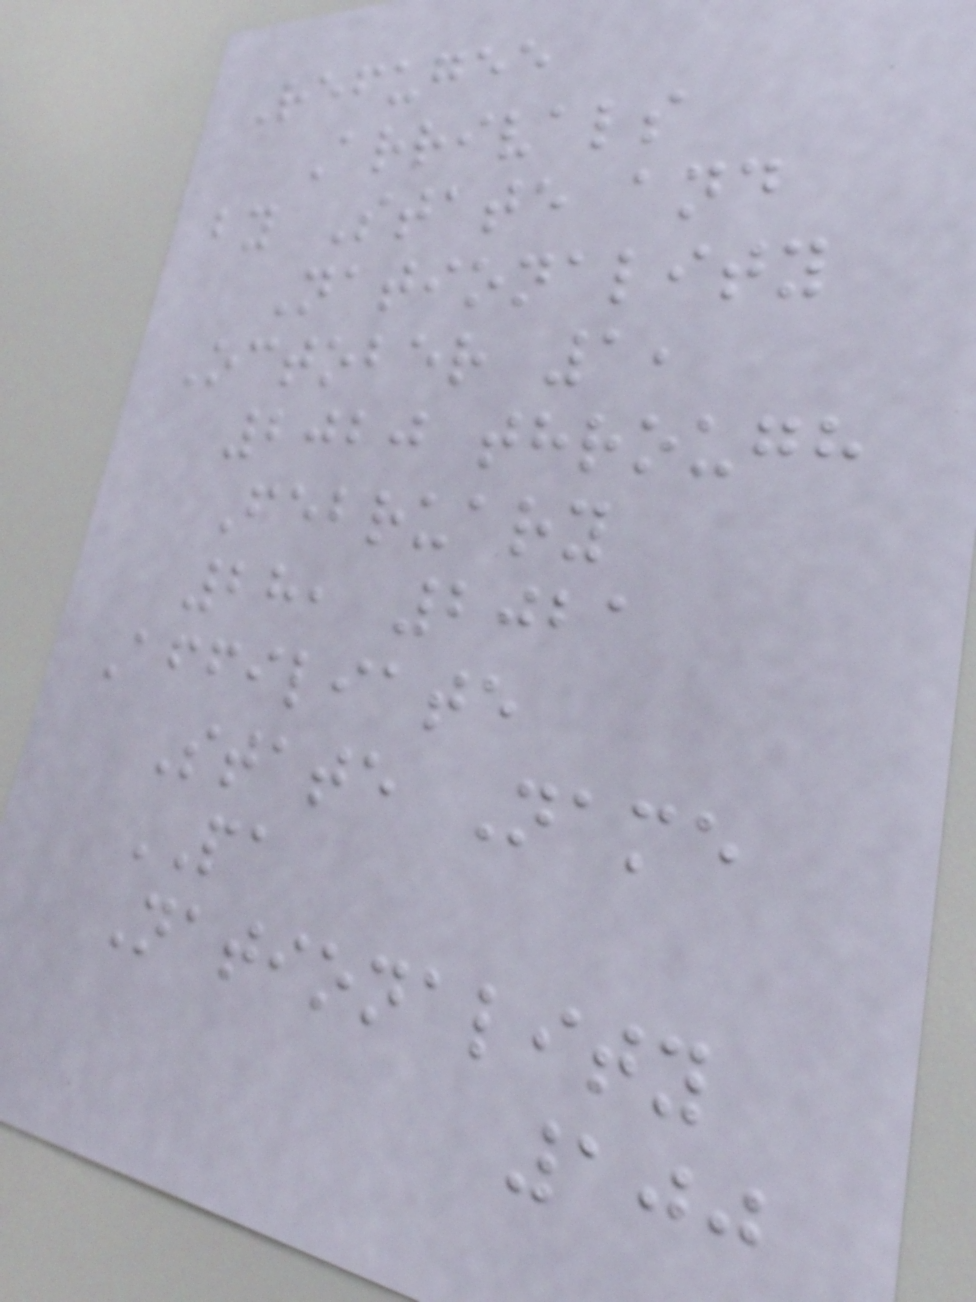Refugee
Arrivals
by State and
Nationality
October 1,
2020 through
February
28, 2021
Affiliate
State Name
PA
Nationality
100
